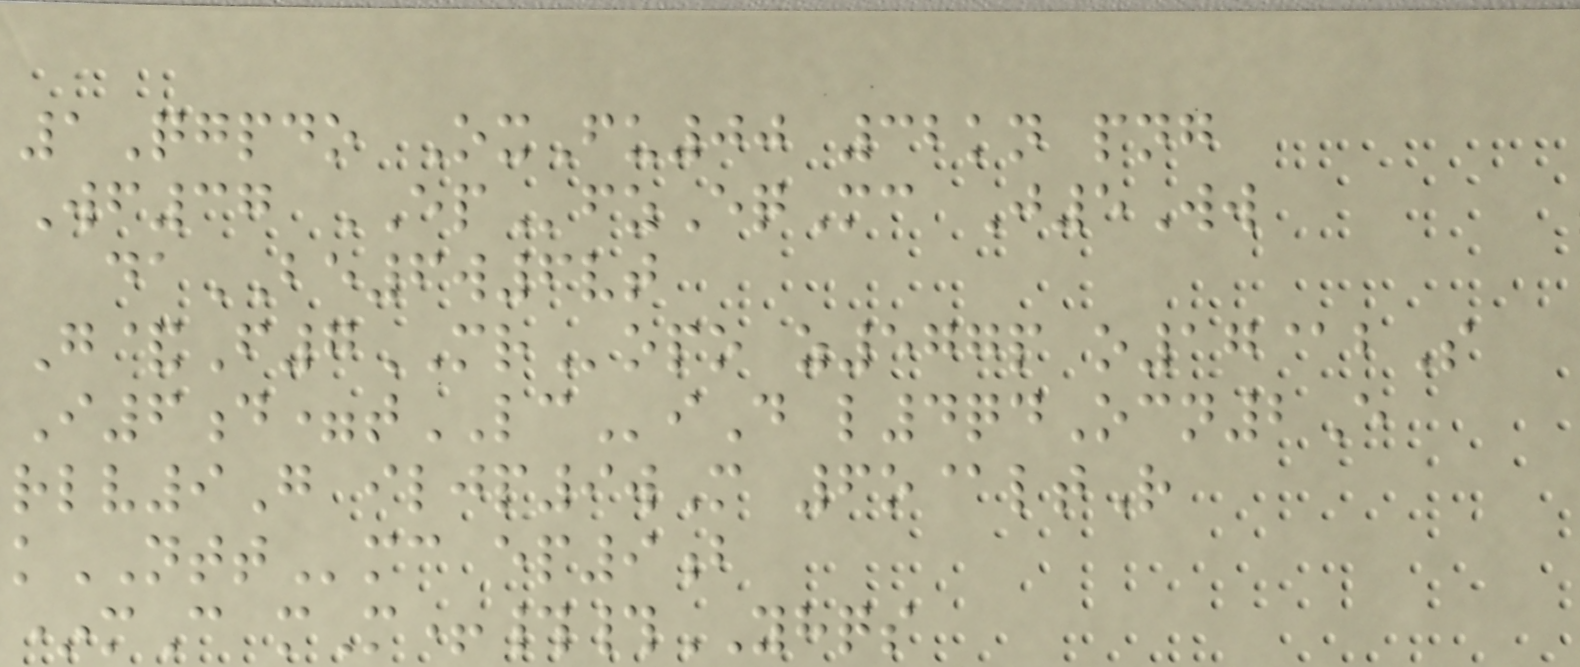1Qgpdo OxFu00 32kn png
Wf37 EPfzEqMc J5Ww
daBE6w6vt
G&F7MRopo z577p o17@bS
I6d=tLCiD l4qdOcn2E
rlv9G iljp9wM 6o@ltR
kNTTmc ep9b
*mC mM+##YHQS
